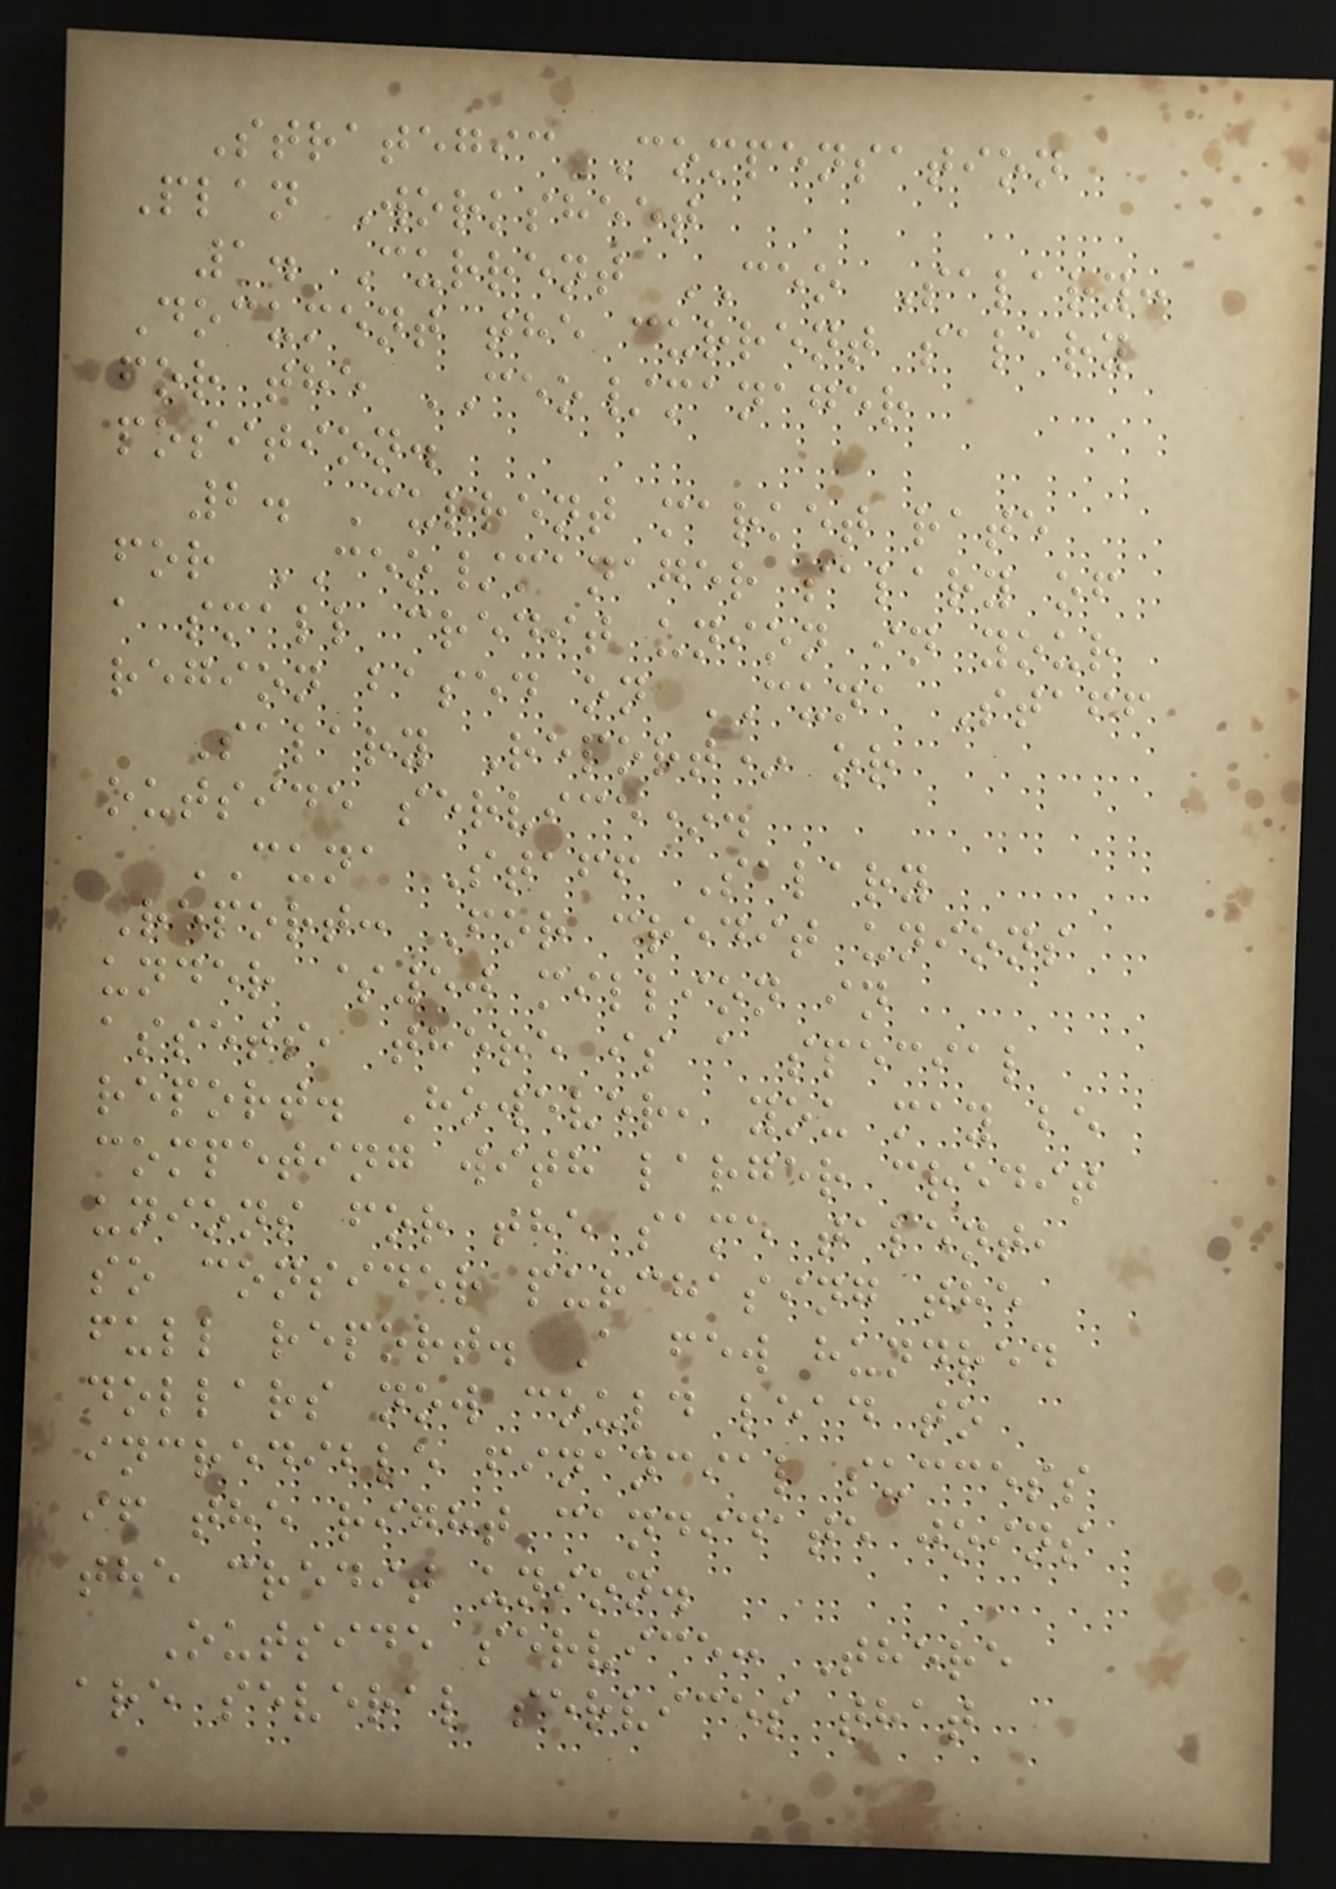Strategic Compensation
Plan Worksheet
1. Current CEO Salary:
Document the current salary
for the CEO/manager
position.
2. Current market rate
for CEO/manager salary of
a small credit union in your
region based on CUNA Staff
Salary Report* or
outside service*.
CUNA Staff Salary
Report: For credit unions
under $50 million in
assets, there is a special
report. However, you may be
competing with larger credit
unions for the same talent,
so consider purchasing the
full report. A few hundred
dollars now could lead to
incredible financial success
if the right candidate joins
the credit union.
Outside service: There
are several services that
